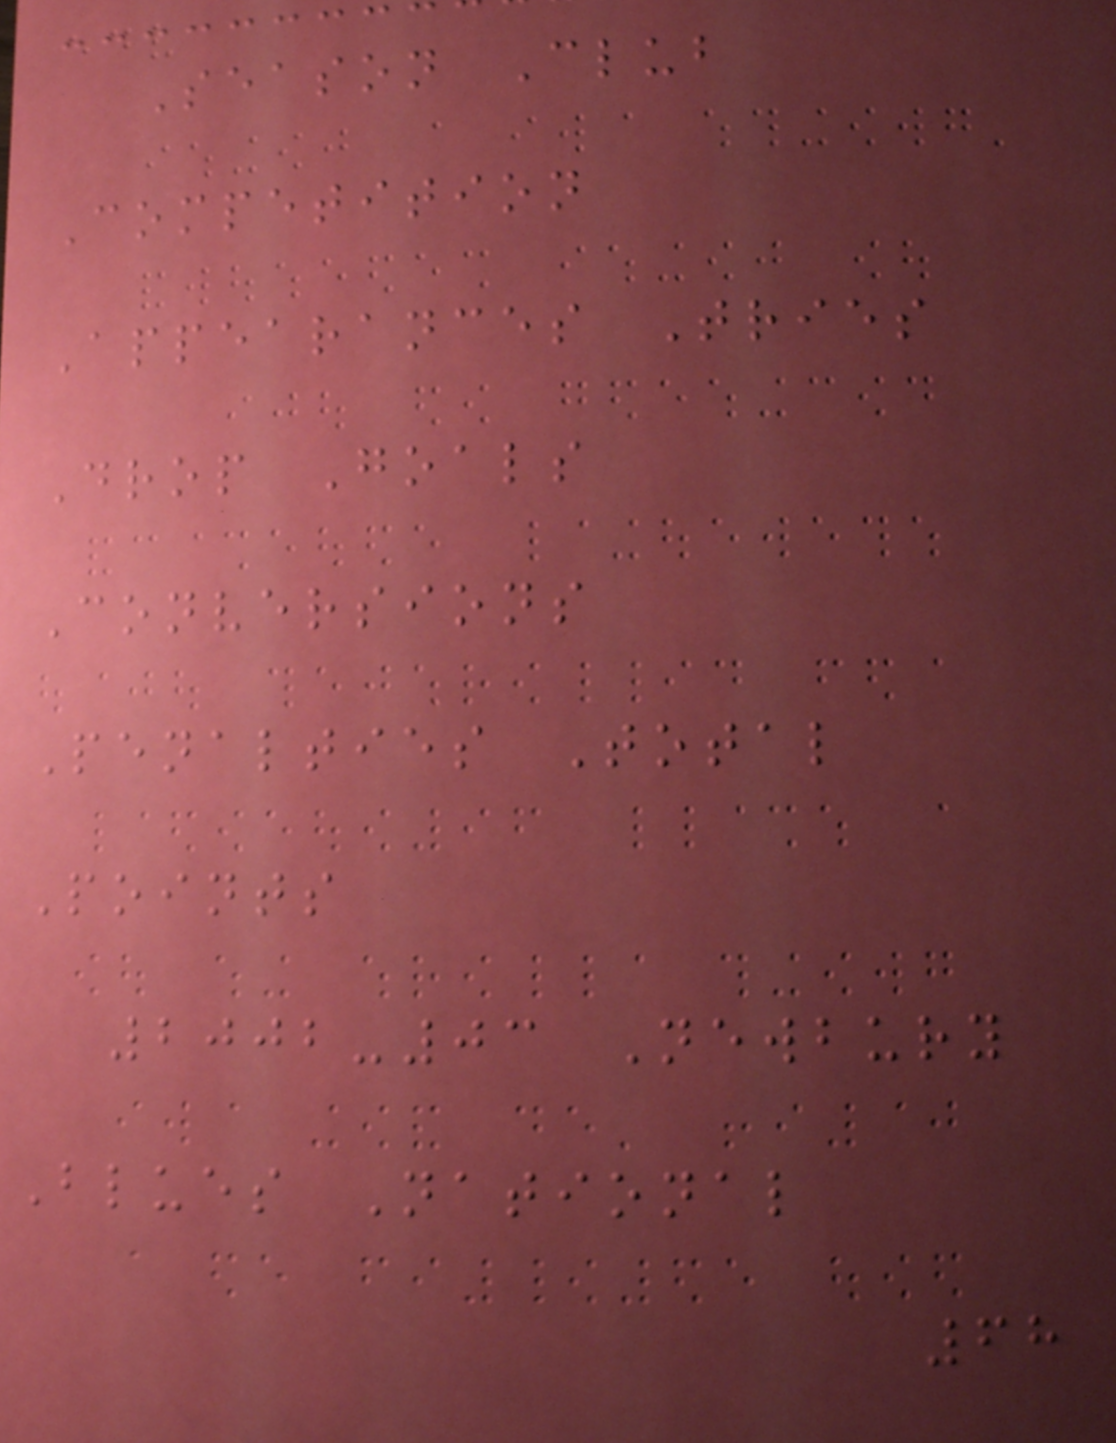Season Club
Competition
Appearances Tries
Drop Goals
Conversions
Penalties Total
Points
2002-03 Newbury
Blues National
68
